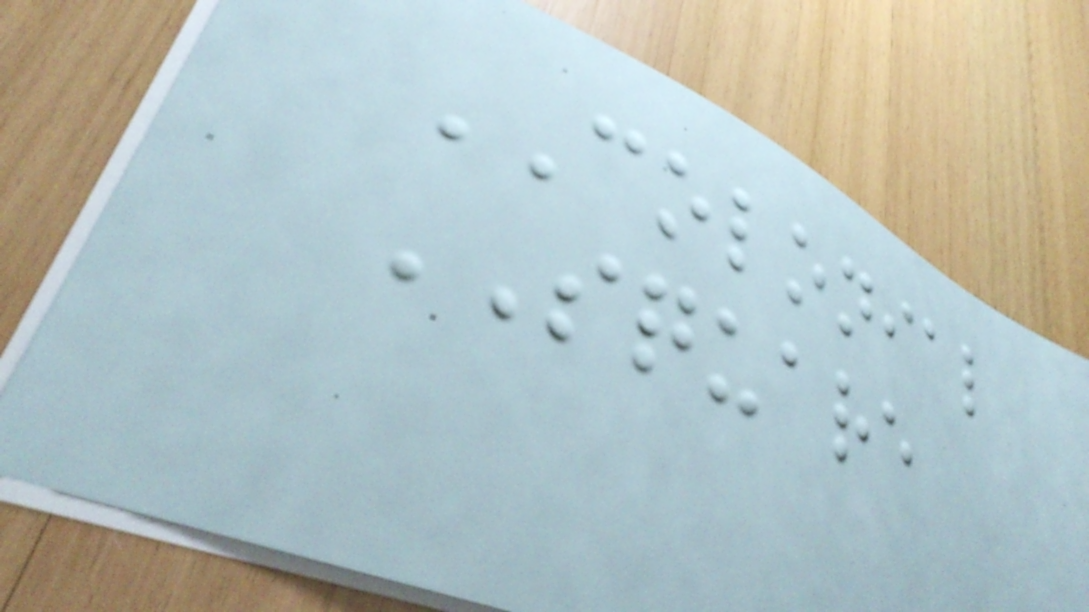COLONIAL
SQUARE
